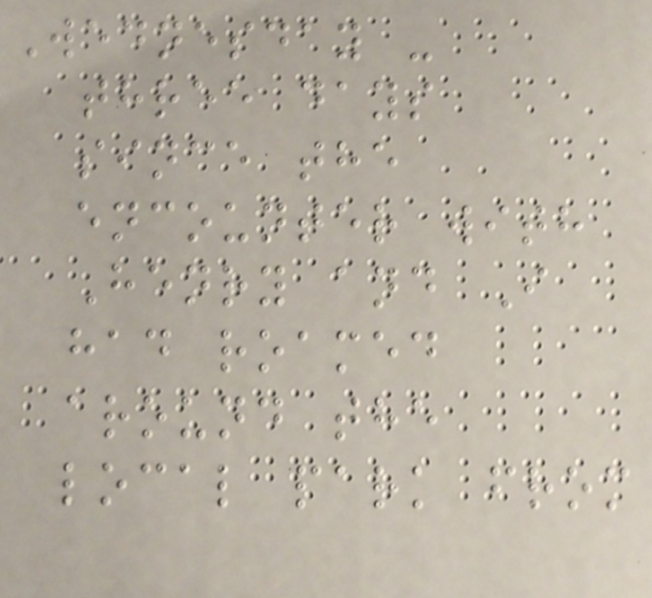Wednesday -
three days
since the
encounter with
Henry and I
had roamed
around the
local park from
